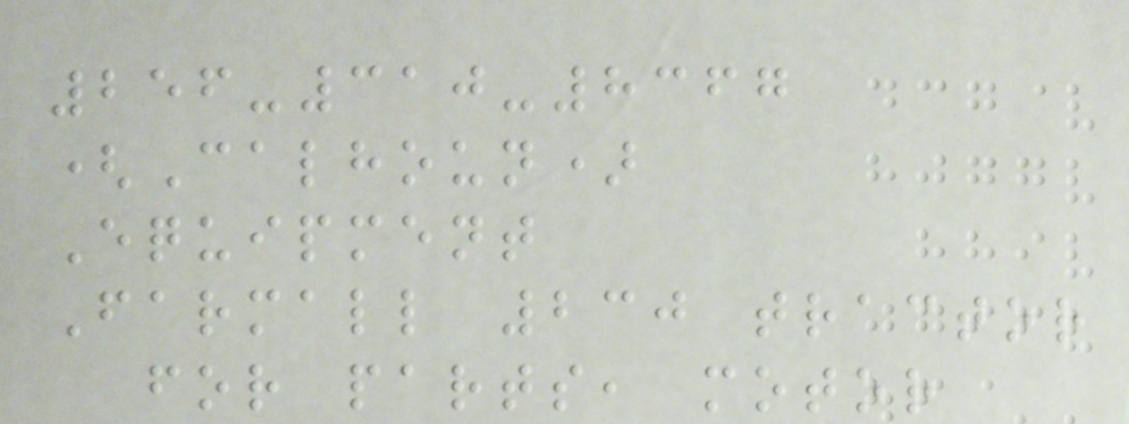256-310-8367
(Calhoun)
Equipment
Farmall 230 tractor
for parts, motor
